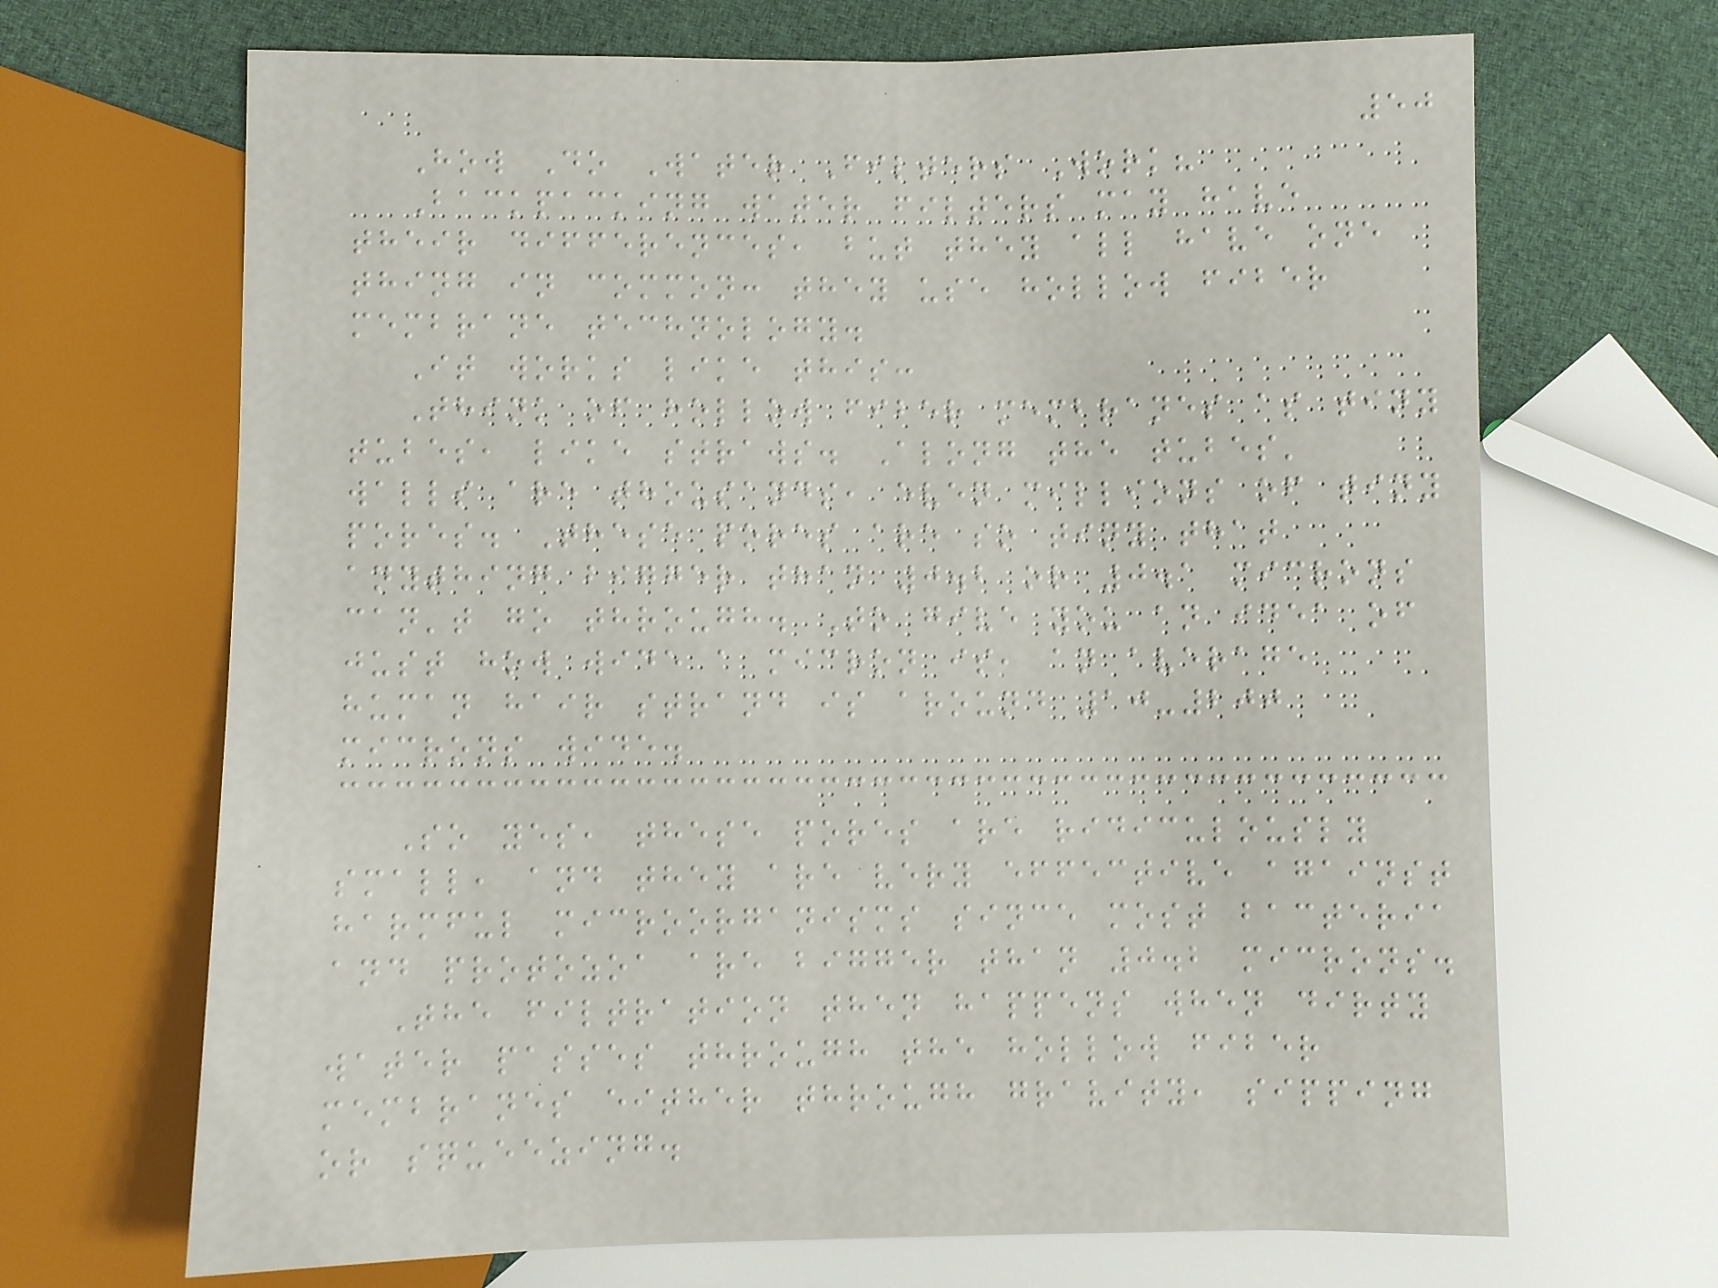50
How Do Water Filters Work?
Backpacking water filters may have
their differences, but they all have one
thing in common: they use hollow fiber
membrane technology.
It works like this:
Think of hollow fiber membranes as tiny
tubes, like straws. Along the tubes'
walls are thousands, even millions of tiny
pores. These pores are so tiny that
anything bigger than 0.2 or 0.1 microns
can't go through. To give you an idea of
just how wide a micron is, an average
human hair strand is around 10-200
microns wide.
So yes, these pores are ridiculously
small, and they are very effective against
harmful microorganisms since most bacteria
and protozoa are bigger than 0.2 microns.
The filtration then happens when dirty
water passes through the hollow fiber
membranes either through gravity, sipping
or squeezing.
